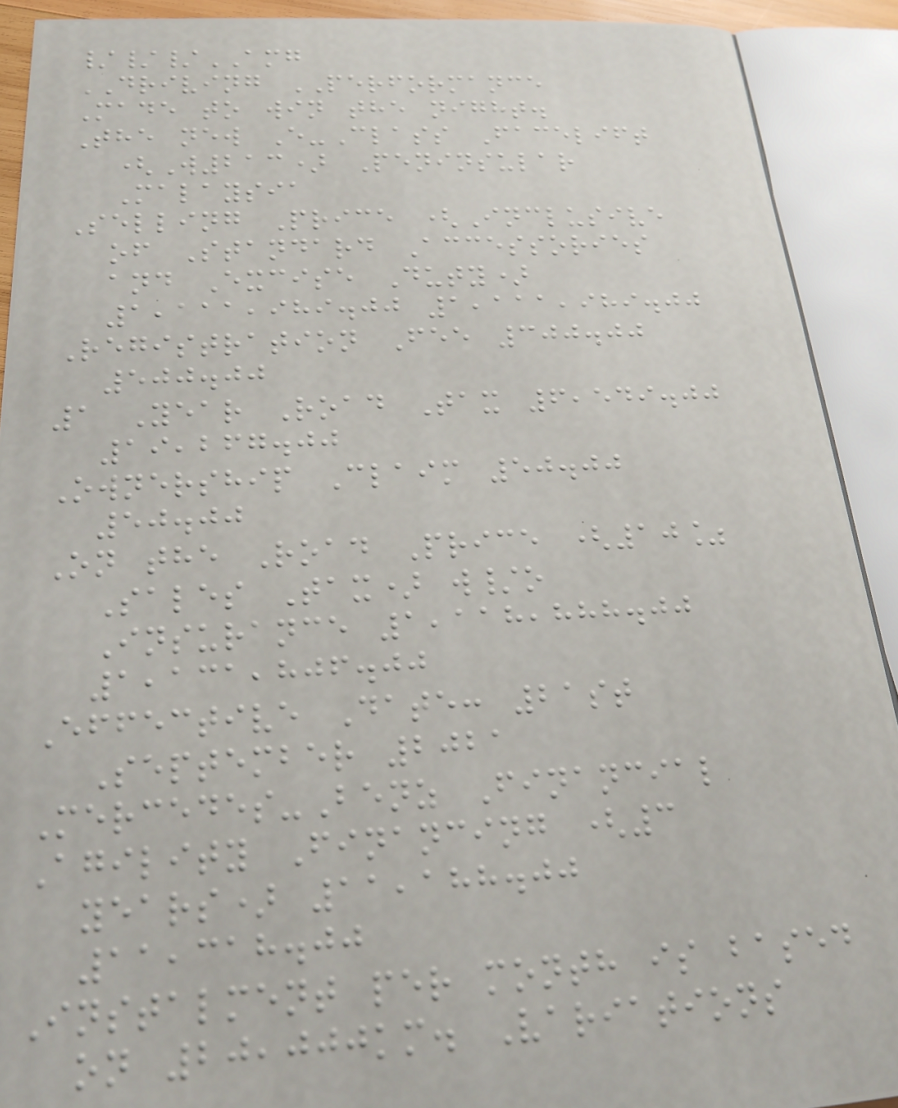///AMG
DRIVING PERFORMANCE
Made to win the night.
The new E-Class Facelift
(W213) Peninsular
Malaysia
Selling Price (Inclusive
of Standard Accessories
and Excise Duty)
1,111,989.00 1,111,989.00
Registration Fee 300.00
500.00
1 Year Road Tax 6,549.00
19,267.00
Ownership Claim 50.00
50.00
On the Road Price (10%
Sales Tax) w/o
Insurance 1,118,888.00
1,131,806.00
Effective Date: 21st
September 2021
Mercedes-Benz Financial
Agility Financing (3
years) 11,188.00
11,318.00
Instalment per month is based
on 20,000km. Variations
